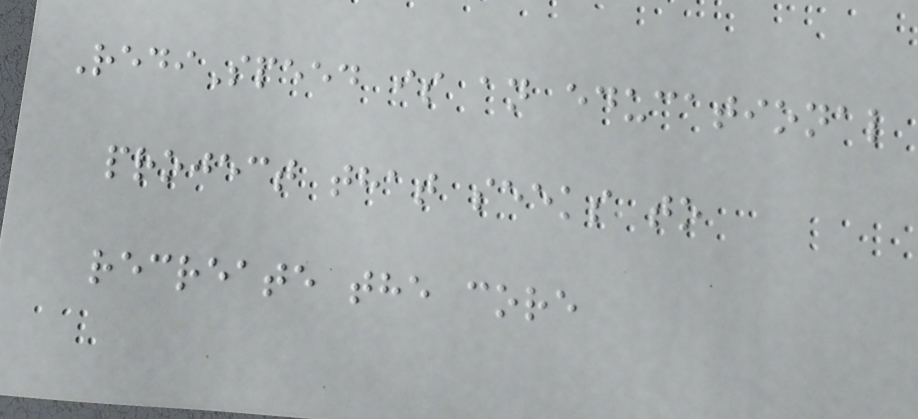RediSpeed is an educational
project that seeks to
recreate the core
